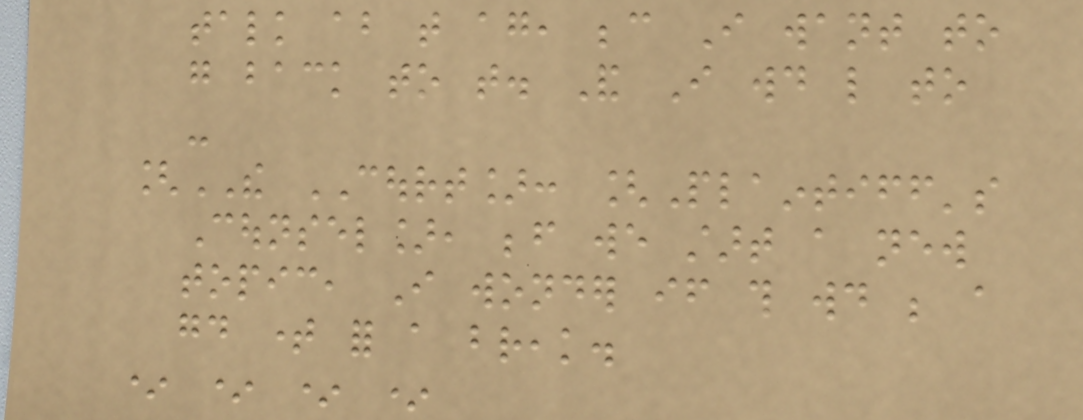talk about that again, because I want to
go back to that. And I would like to
-
[THE COURT]: [Plaintiff's
Counsel], before we start a new
topic, I wonder if this would be a
good time for a break.
* * * *
